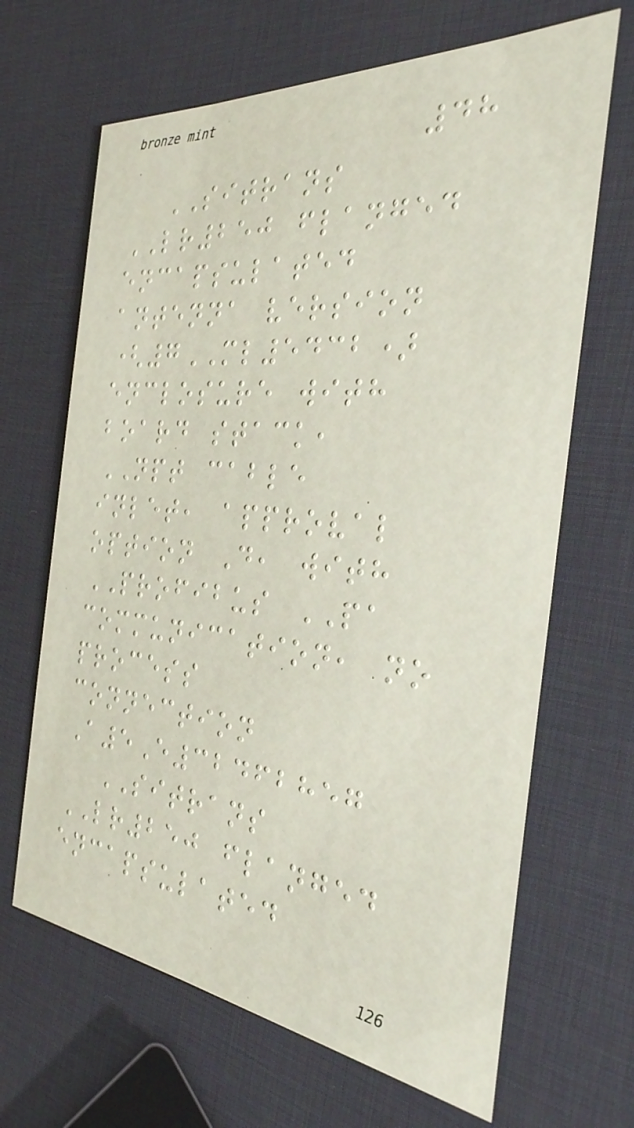48
SITRANS
LR250 flanged
encapsulated
antenna version
(7ML5432)
enclosure with
board stack,
NPT cable
inlet, approval
option D, with
PROFIBUS PA
communication, no
process
connection
A5E32462857
SITRANS
LR250 flanged
encapsulated
